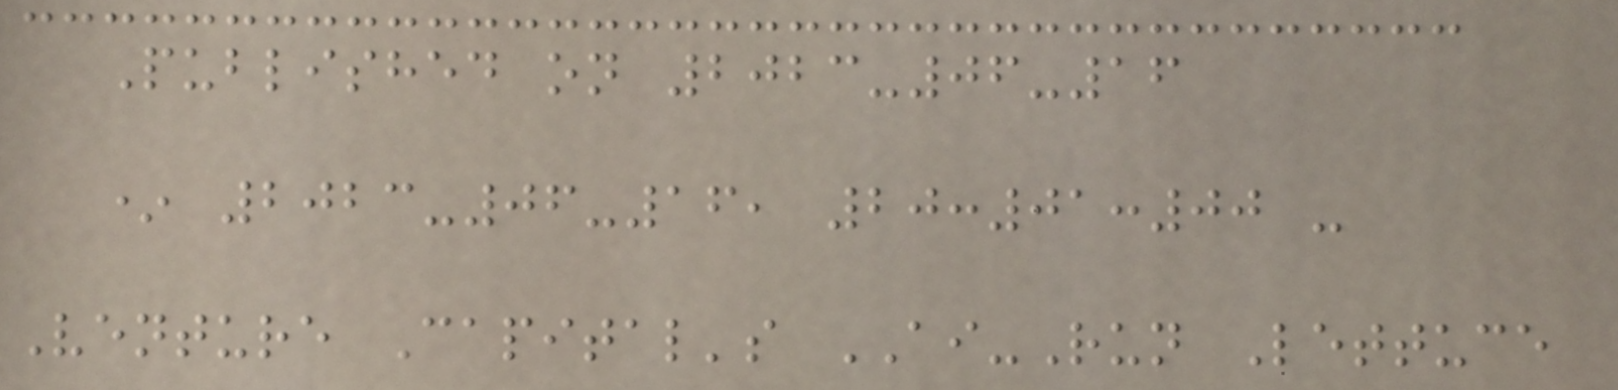Published on 2023-06-16
* 2023-06-16, 20:01:00 -
Venture Capital's AI-Run Lettuce
